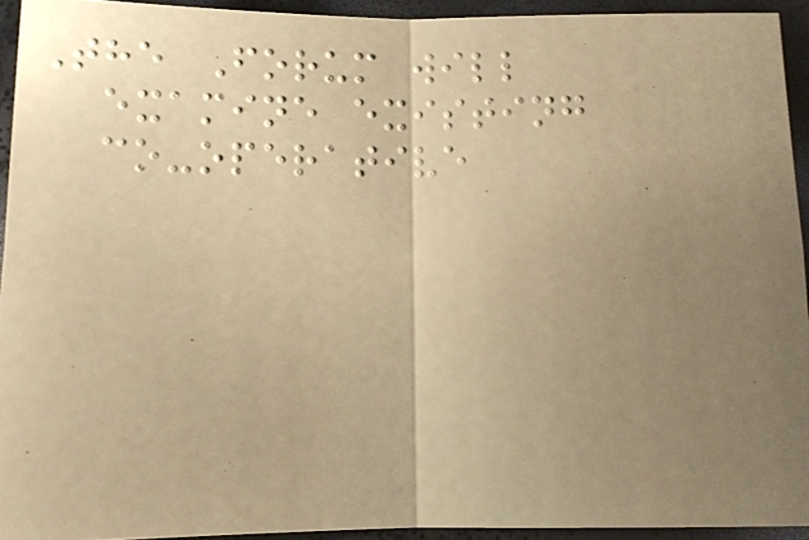The Forum will
examine existing
co-operative
